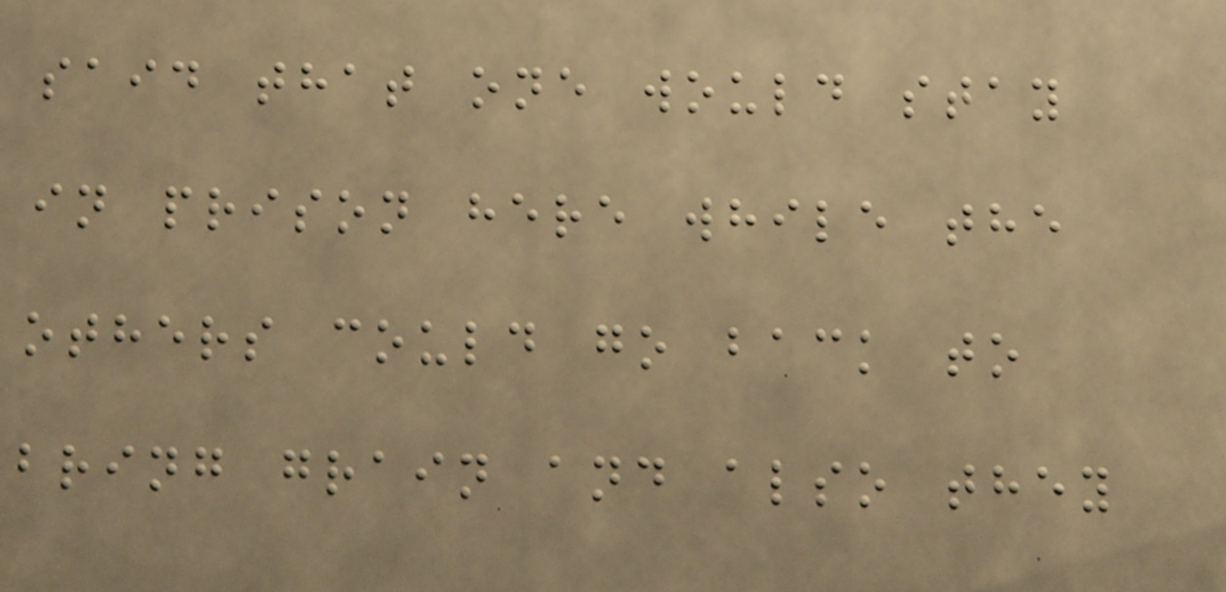said that one would stay
in prison here while the
others could go back to
bring grain and also they
